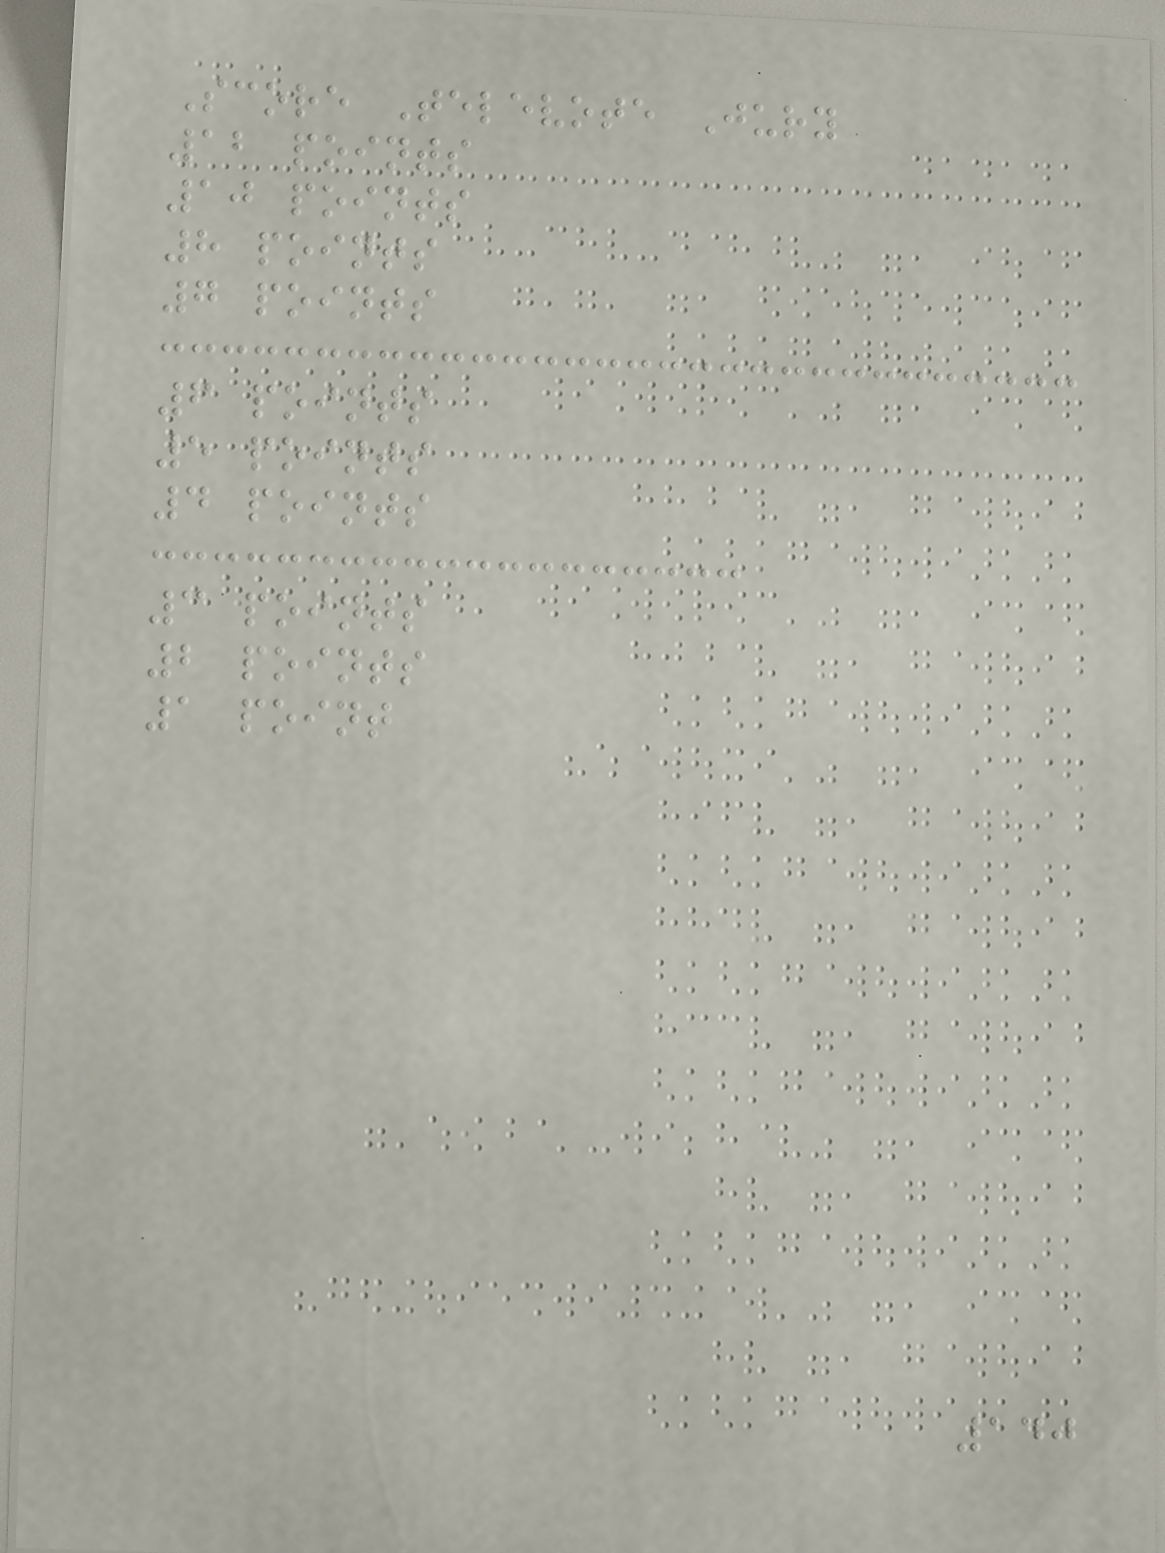Score Televote Jury
12 points
10 points
8 points
7 points
6 points
5 points
4 points
3 points
2 points
1 point
140
